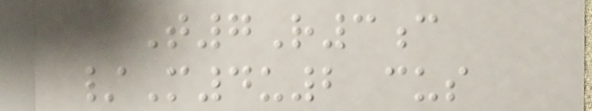T7R3c
/M4u2 cus
